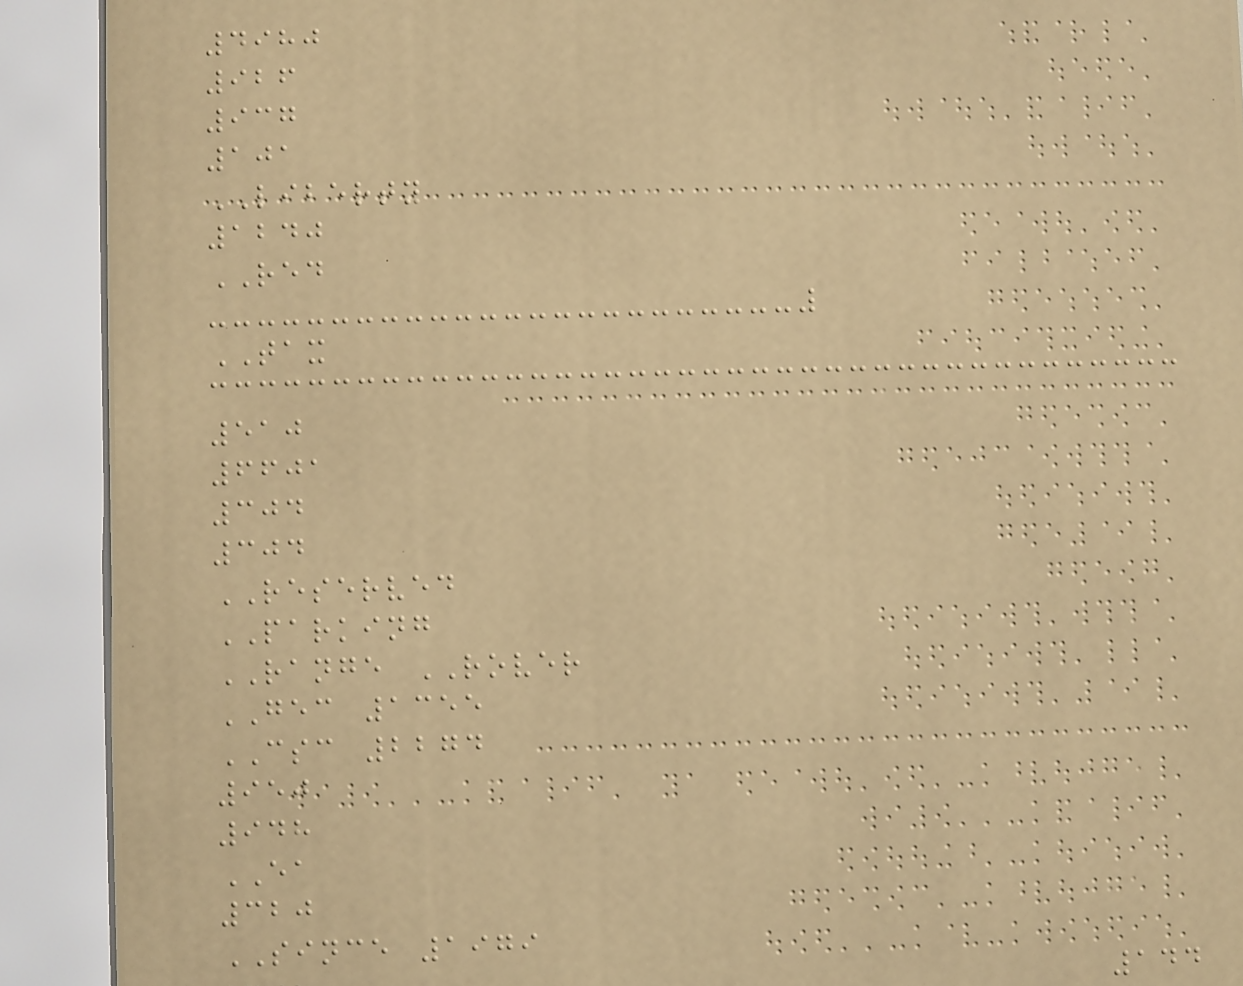4980
926
937
101
LIBERTY
1240
RED
TAX
510
6601
304
304
RESERVED
PARKING
RANGE ROVER
GEC 1355
CSC 2274
950
948
EA
320
SINCE 1979
144
